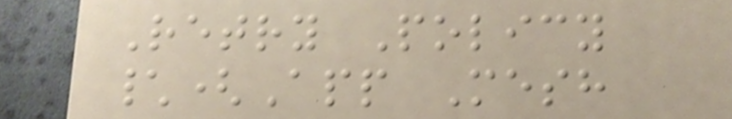Retry Policy
\(App Mesh
